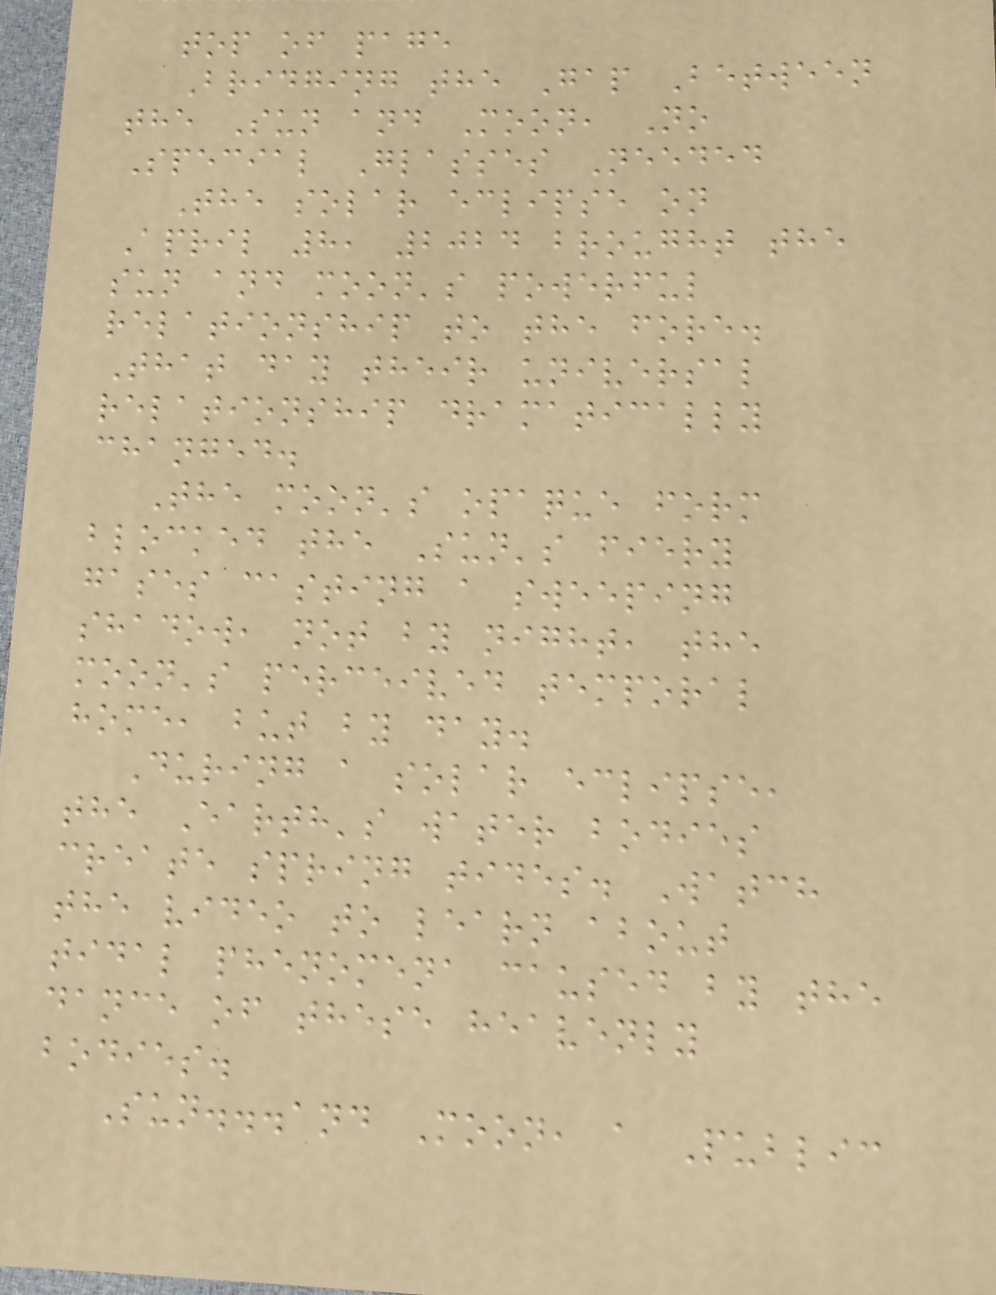top of page
Bridging the Gap Between
the Sun and Moon, No
Special Glasses Needed
The solar eclipse on
April 8, 2024 brought the
sun and moon's powerful
relationship to the fore.
That day their universal
relationship dramatically
changed.
The moon's opaque form
blocked the Sun's fiery
gases casting a sweeping
shadow, not by night, the
moon's perceived temporal
home, but by day.
During a solar eclipse,
the Earth's water bodies
create spring tides. Watch
the video to learn about
tidal phenomena caused by the
dance of these heavenly
bodies.
Sun...and Moon, a Public
